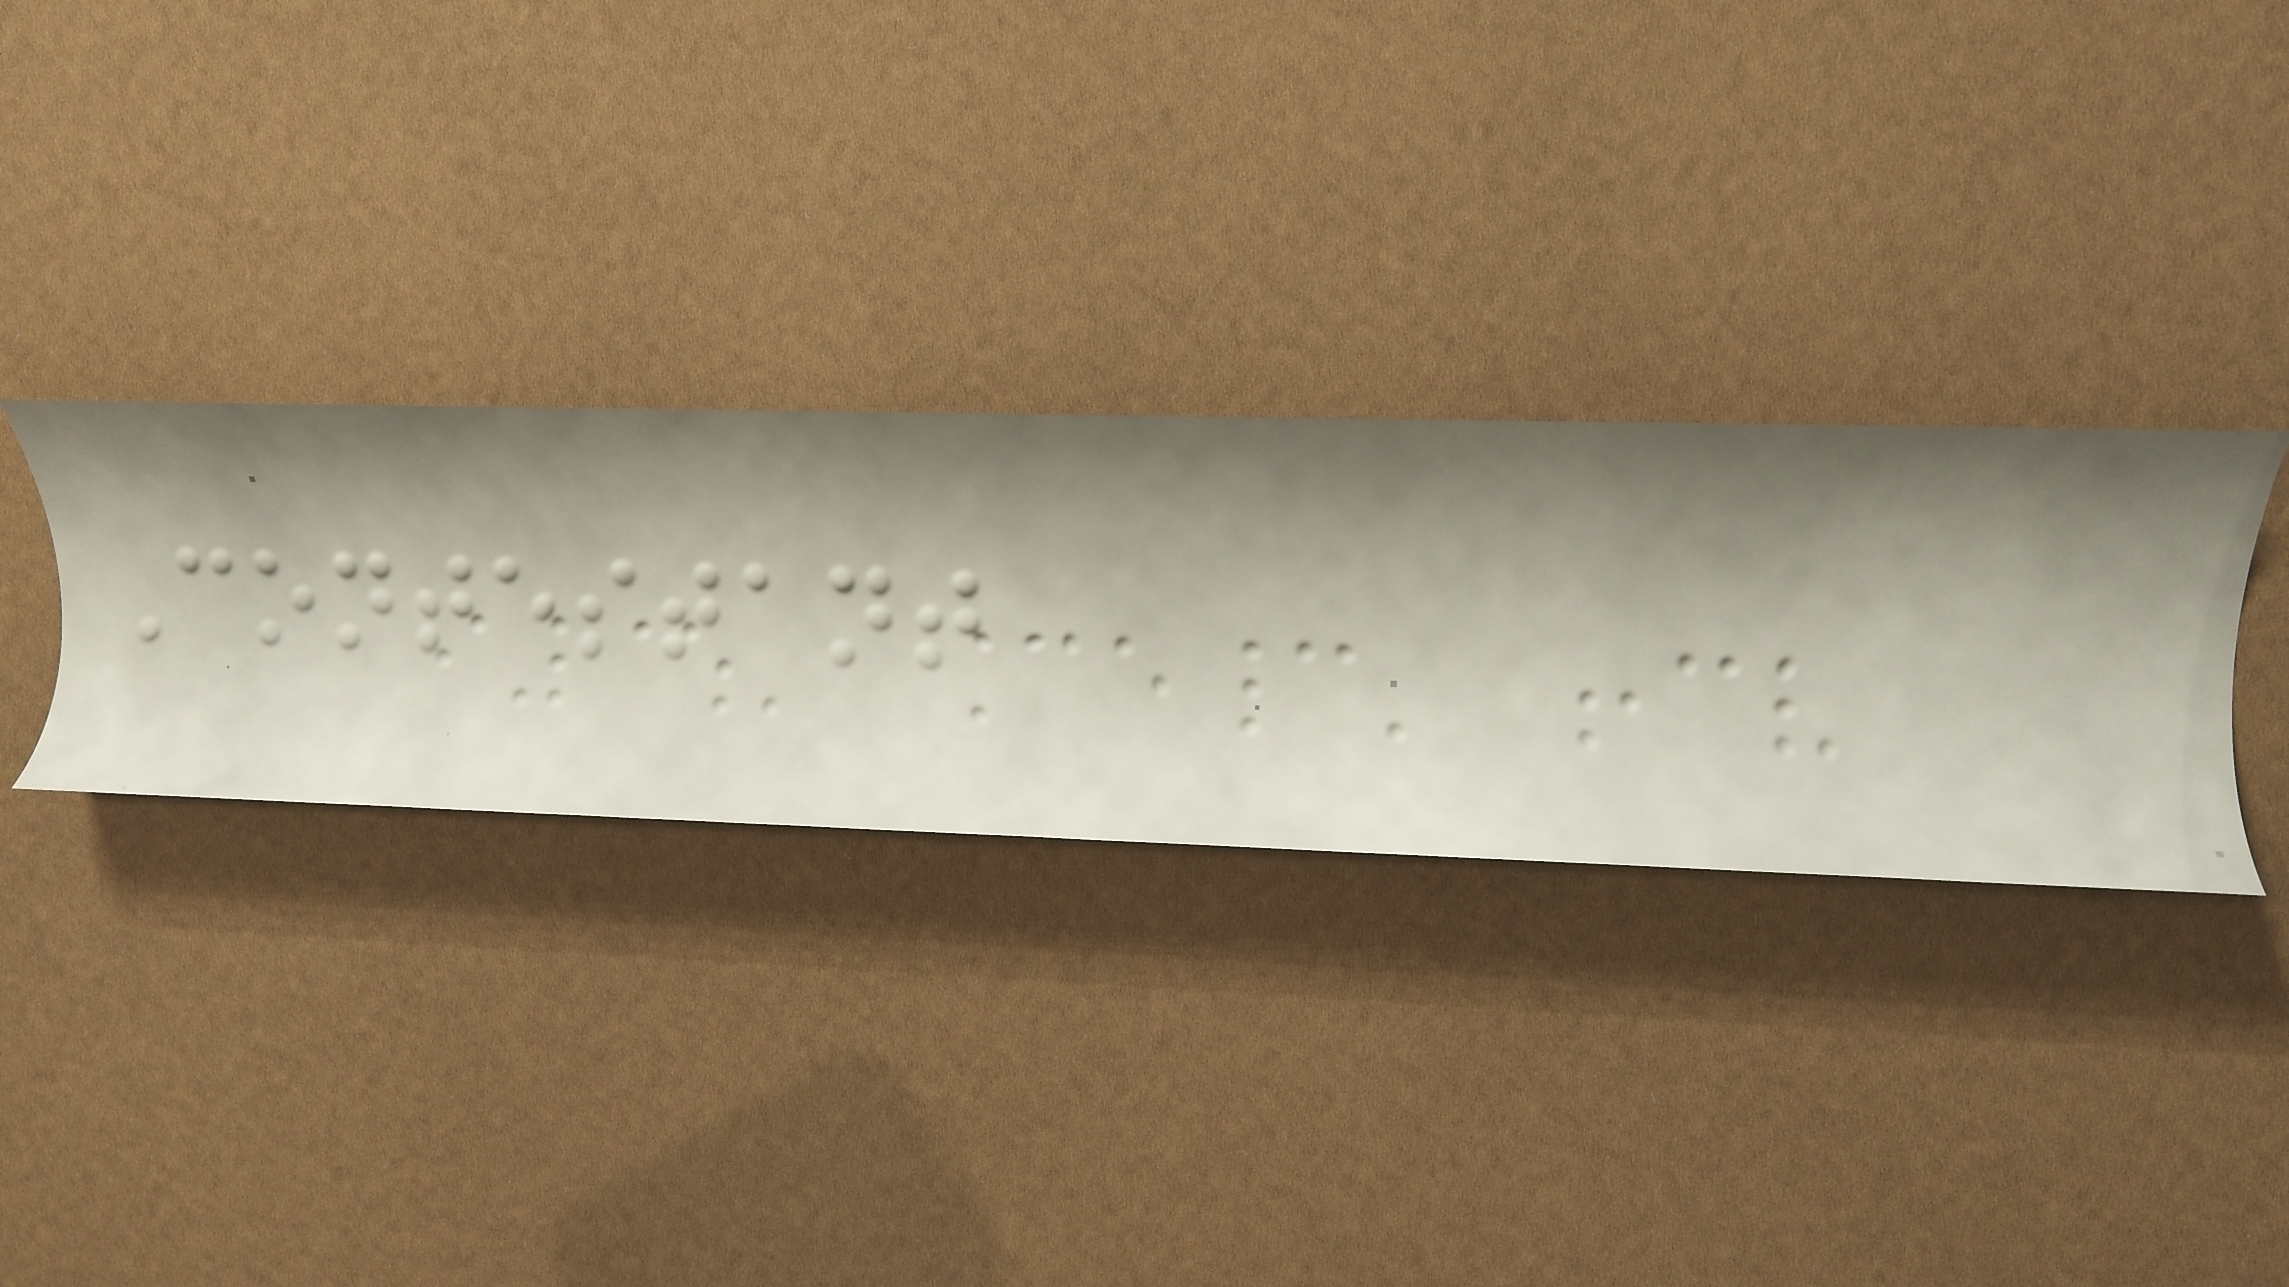Contestant
